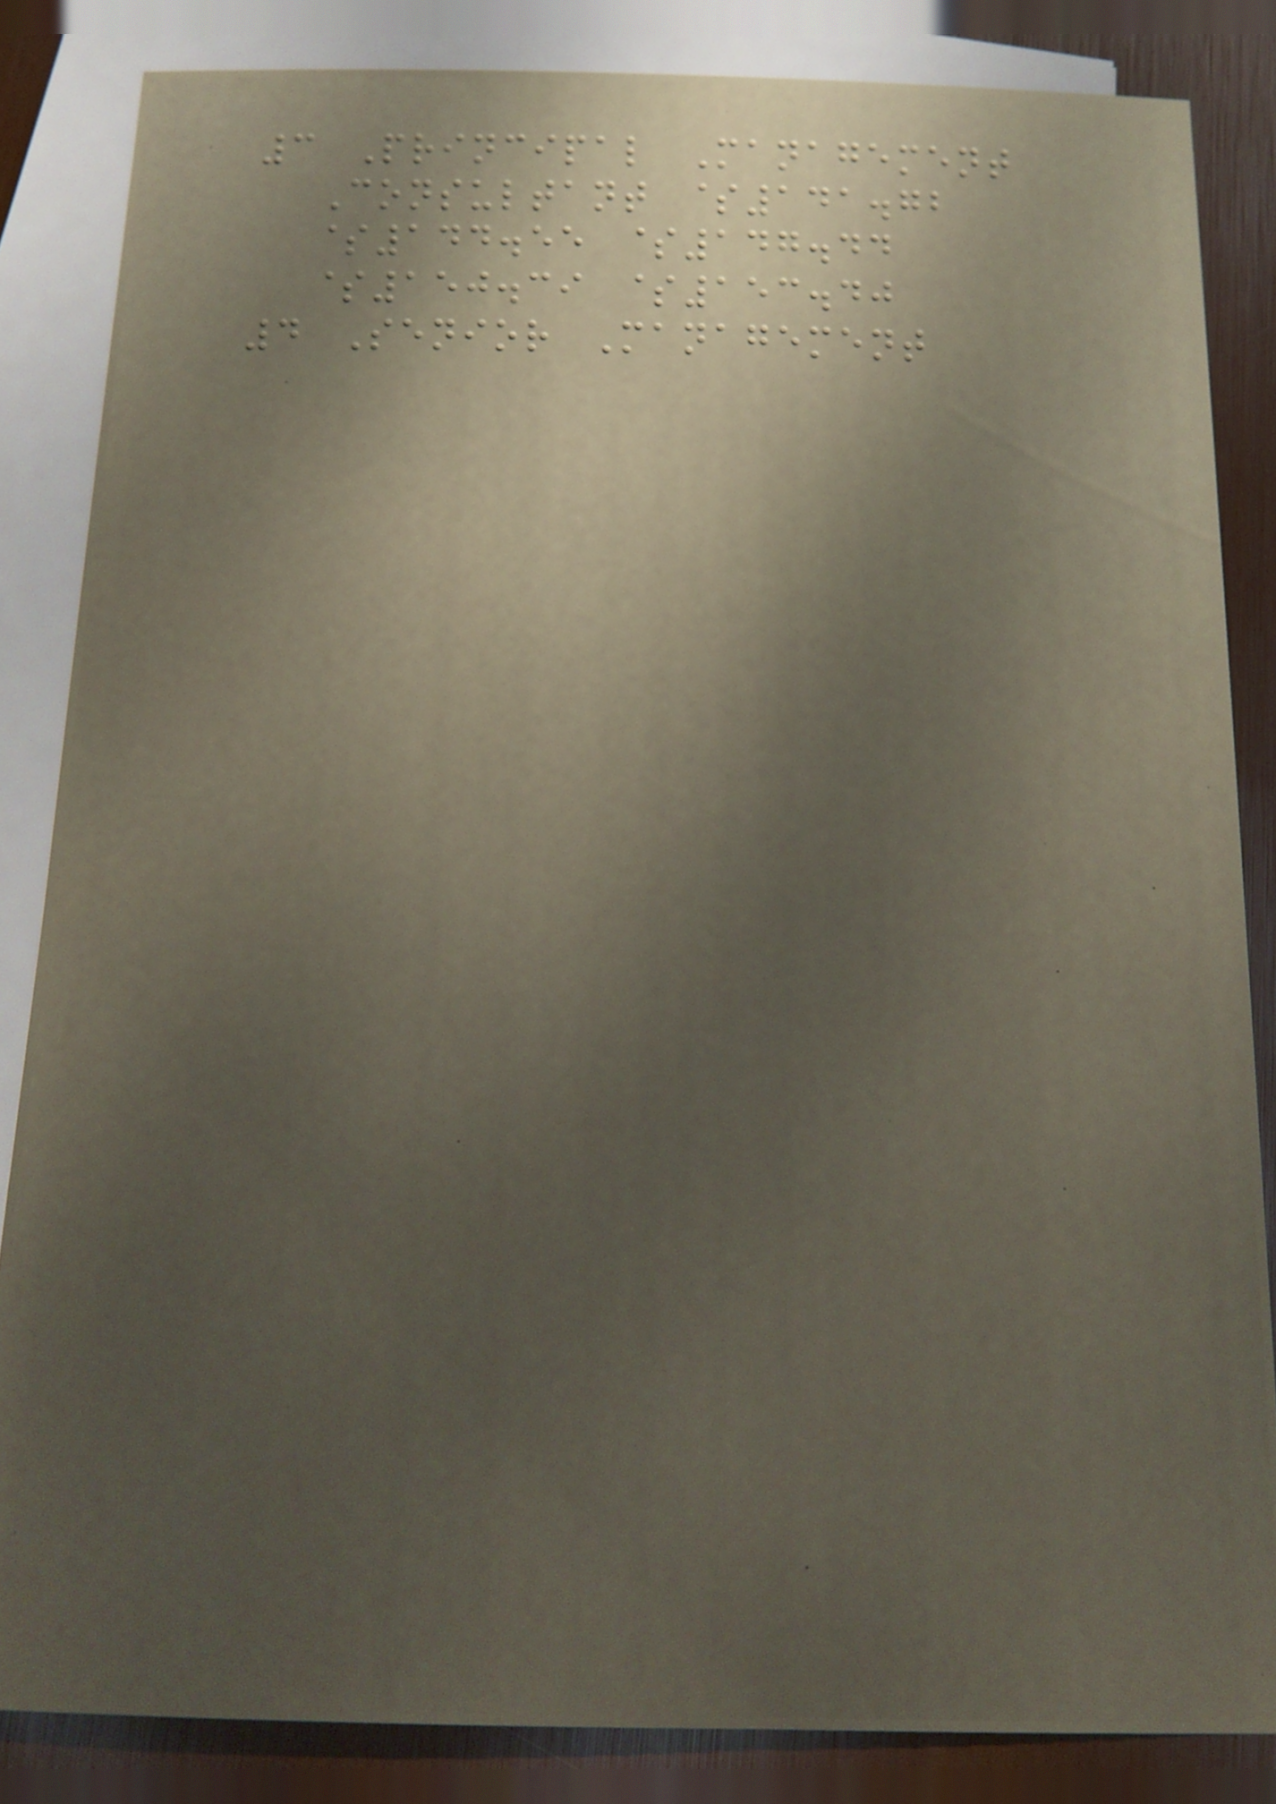3 Principal Management
Consultant $141.72
$144.55 $147.44
$150.39 $153.40
4 Senior Management
